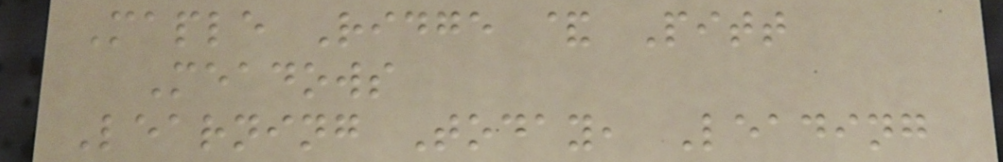Maple Ridge & Pitt
Meadows
Learning Today, Leading
